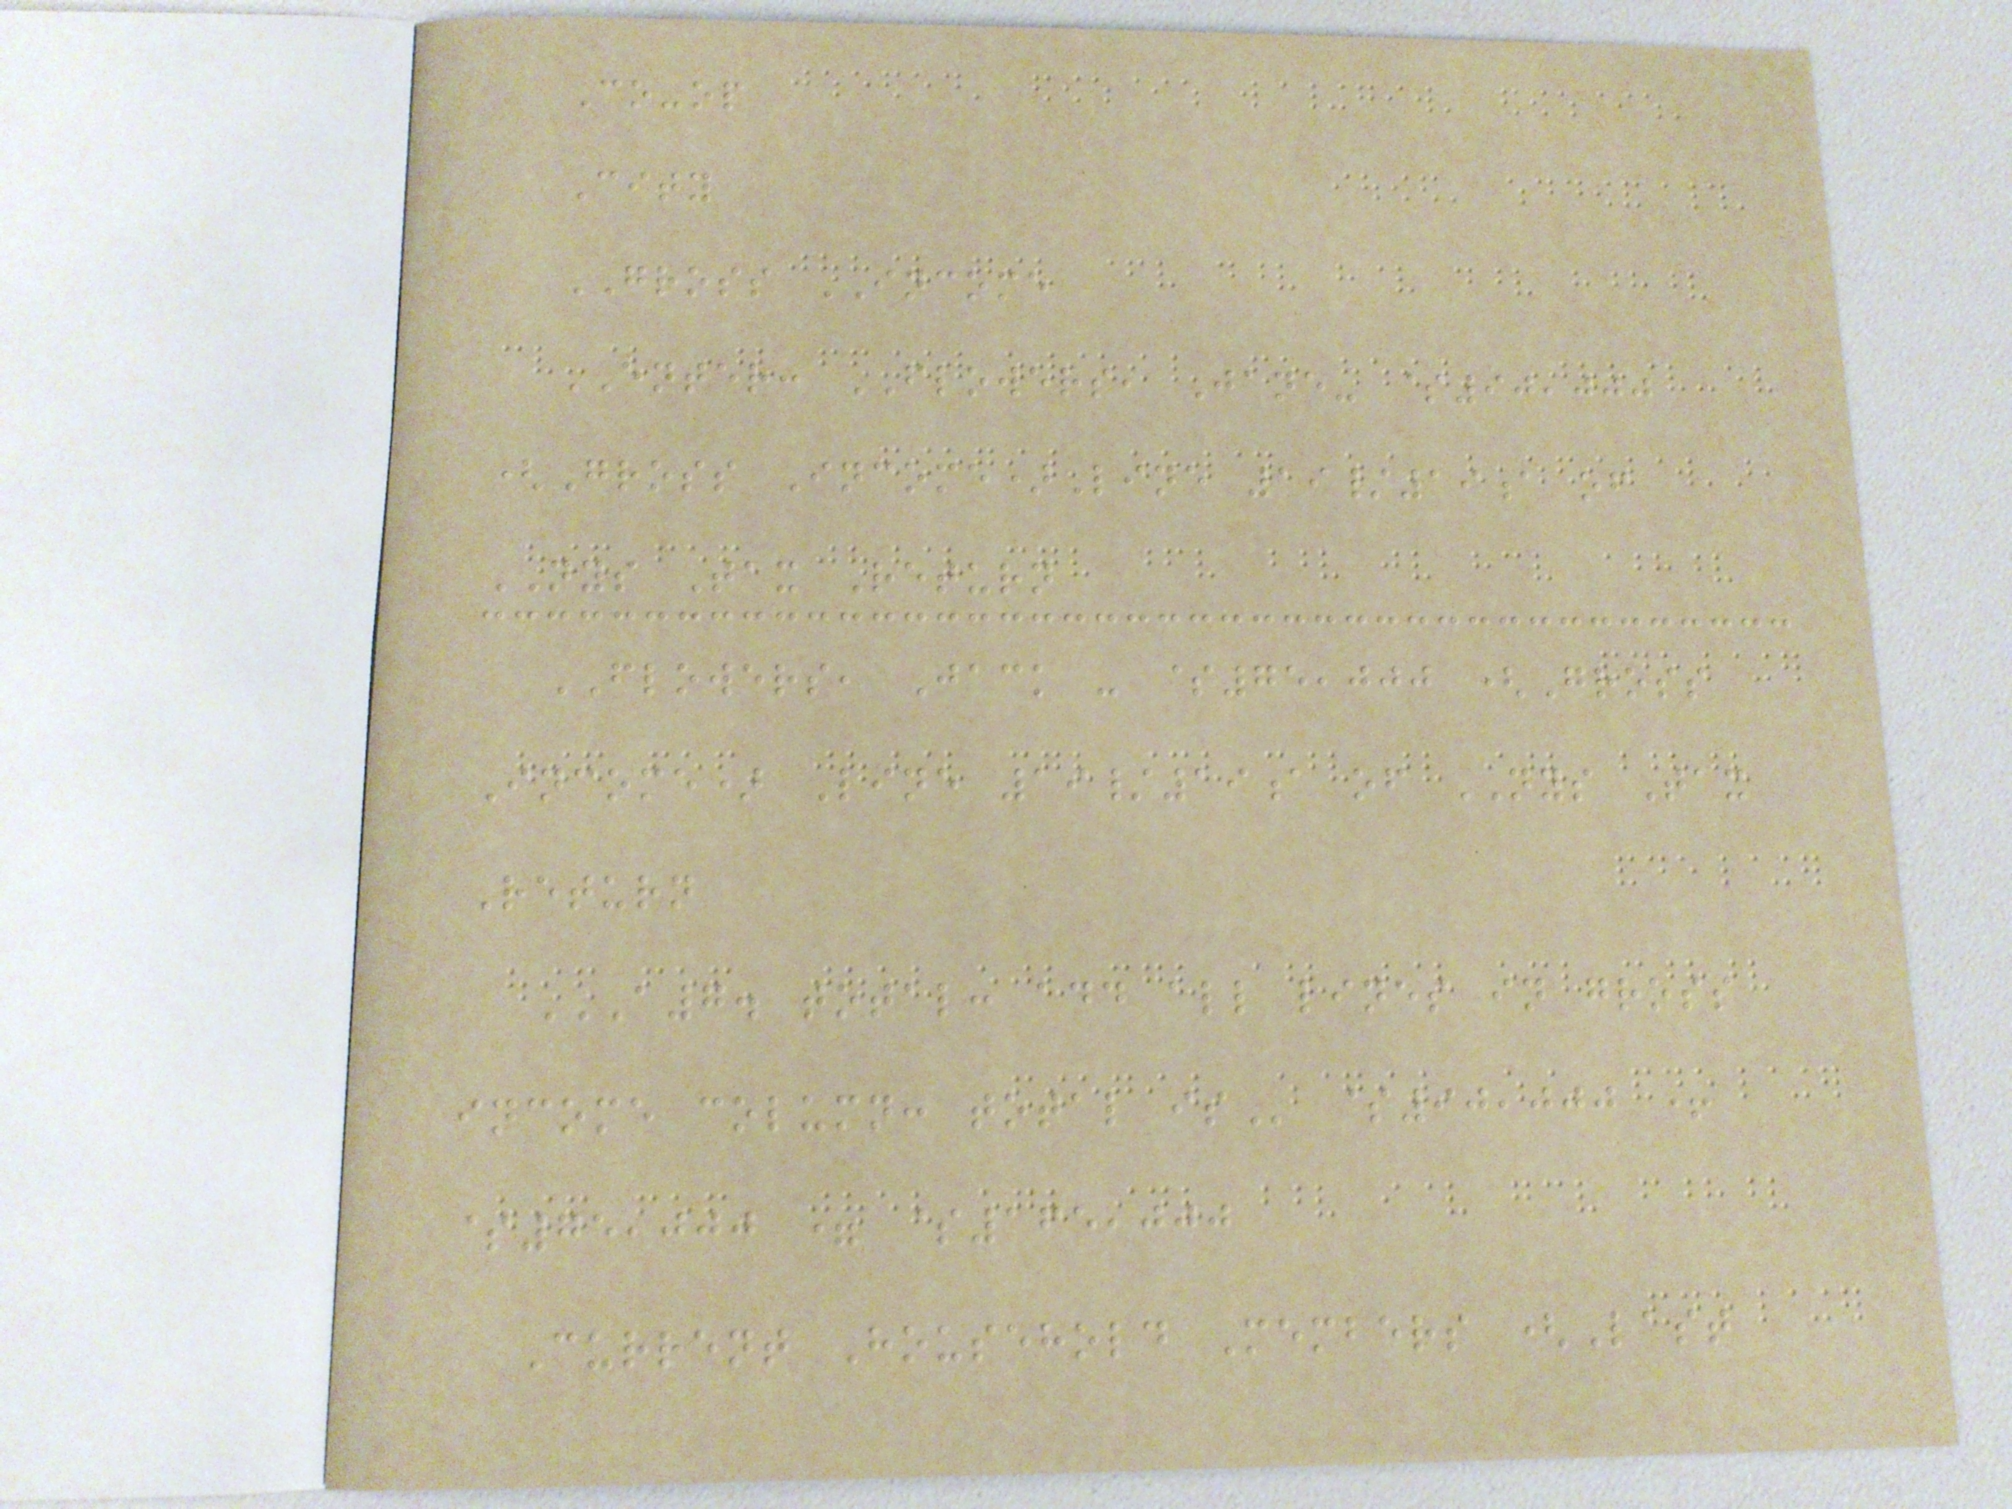Co-op
City
GROSS INCOME
ENTER: FLOWERS, Jane- $90,000
(Gross Income)Line 19/19a of
NYS Tax Return
FLOWERS, Jack - $75,000 (Gross
Income) Line 19/19a of NYS Tax
Return
A7. TOTAL: ADD ALL LINES IN GROSS
INCOME COLUMN: TOTAL IS $90,000 +
$75,000 = $165,000
Current Household Members (Last
